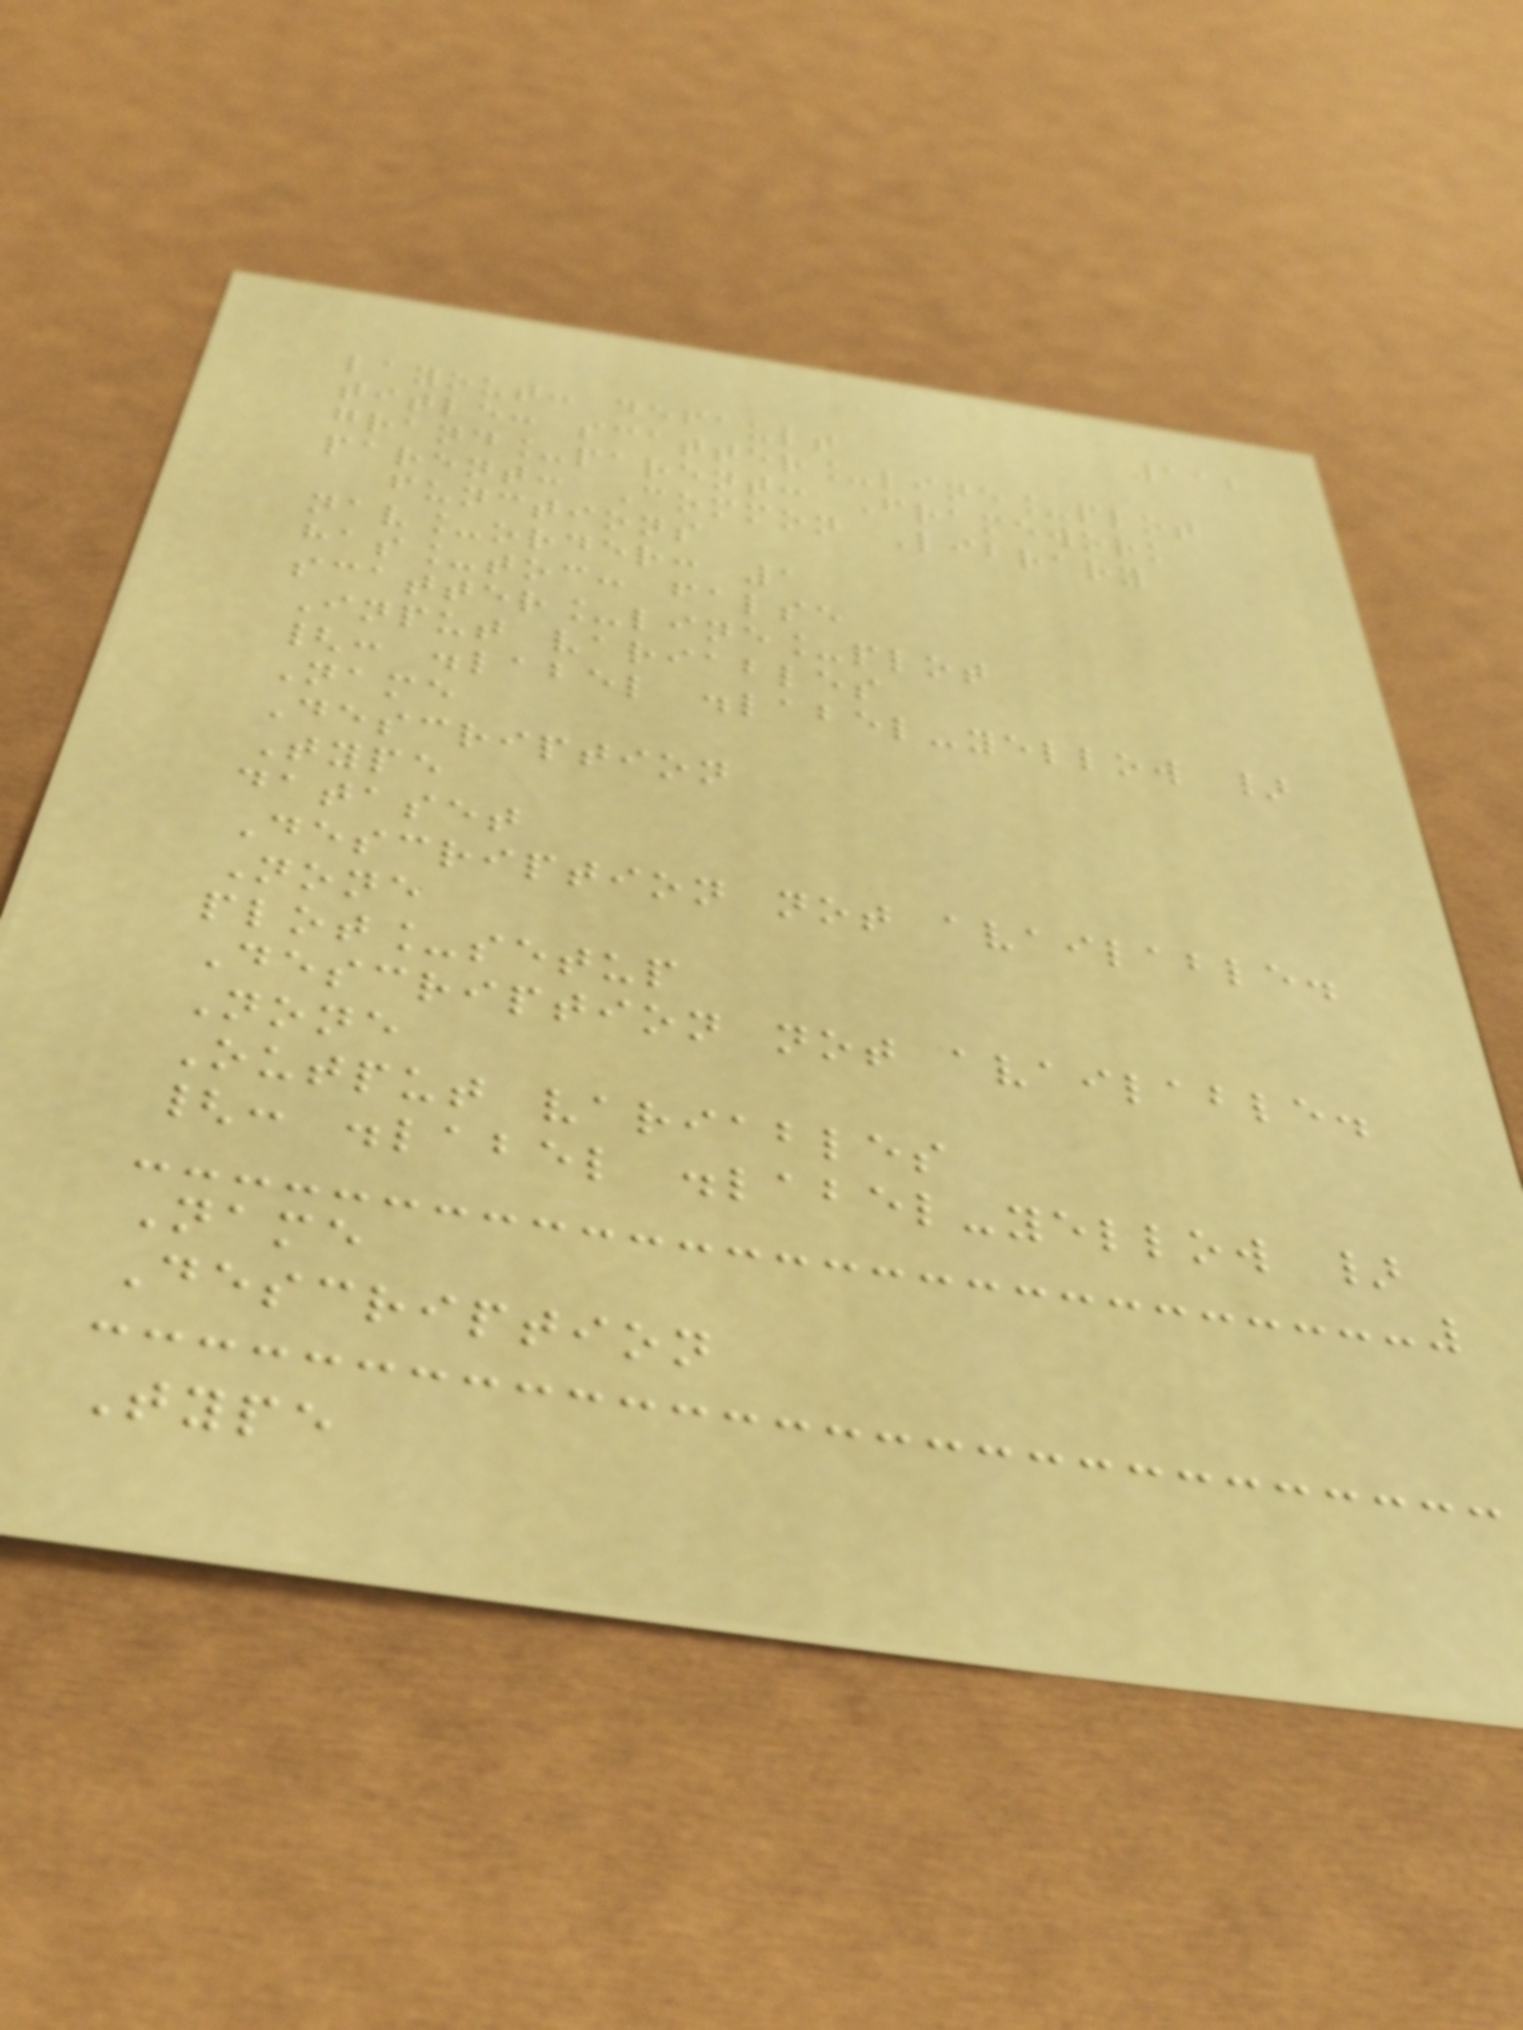112
layout: default
title: scatter_line_plot
grand_parent: Framework
parent: Common Library
functions
nav_order: 1
has_toc: false
scatter_line_plot
Input variables
{: .label .label-yellow }
Name
Description
Type
dataset
Description not available.
None
plot_setup
Description not available.
None
Output variables
{: .label .label-yellow }
Name
Description
Type
